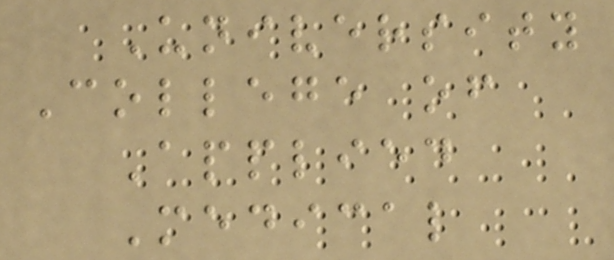University
College of
Applied
Medical
